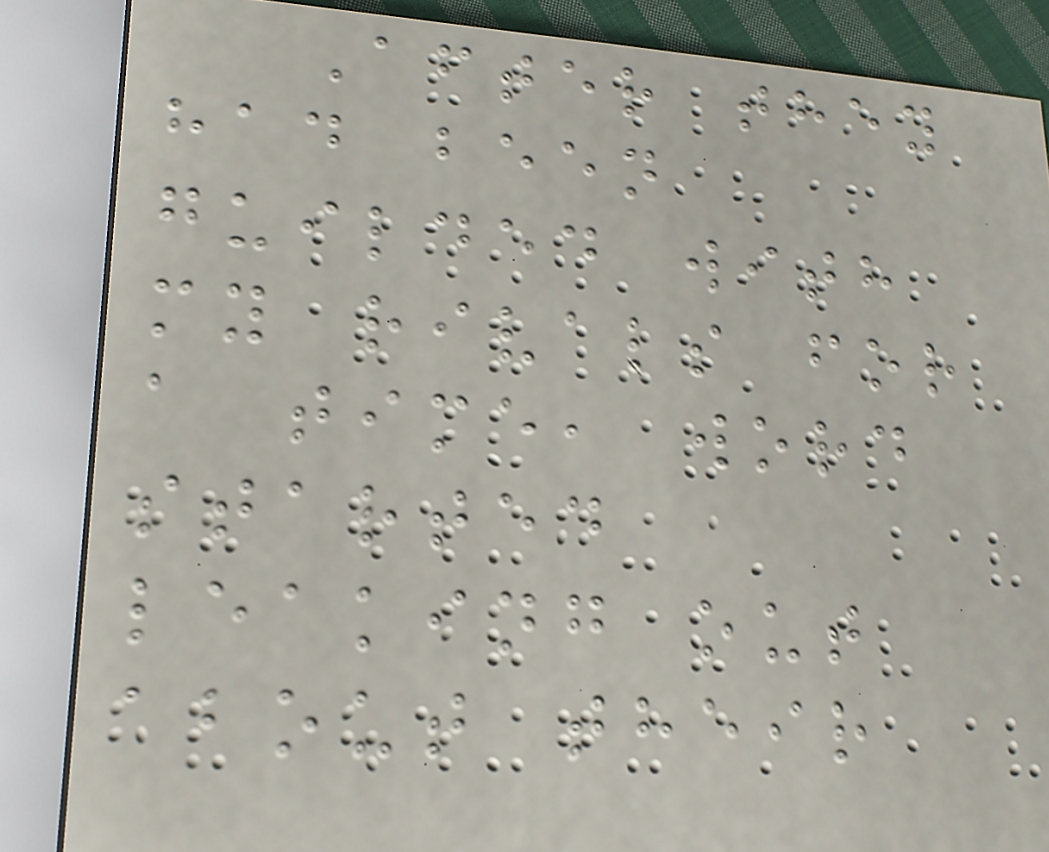After they
had been
guilded with
my rivals for
a time, word
started
leaking out
about their
